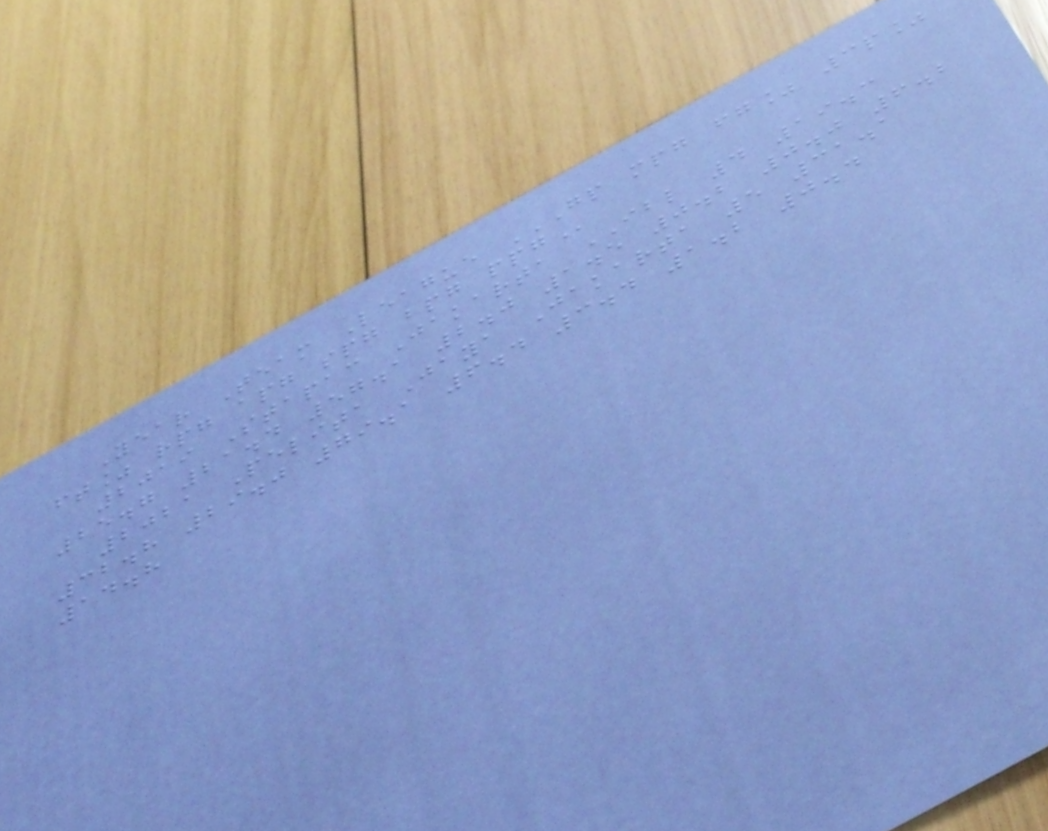Year Team League GP MPG FG% 3P%
FT% RPG APG SPG BPG PPG
2019 Stapac Jakarta IBL 4 19.3
25.7 21.4 57.1 2.0 1.5 0.2 0.0 6.2
2021 Pelita Jaya Jakarta 5 31.1
32.8 29.0 79.1 6.4 3.4 1.2 0.4
14.8
